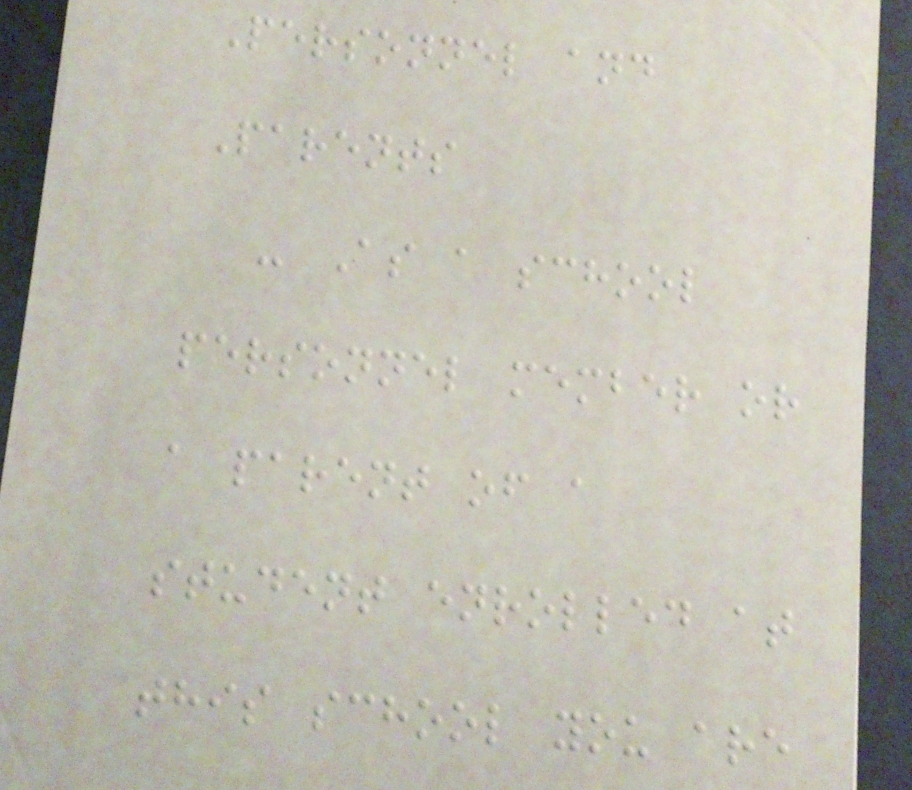Personnel and
Parents
- As a school
personnel member or
a parent of a
student enrolled at
this school you are
